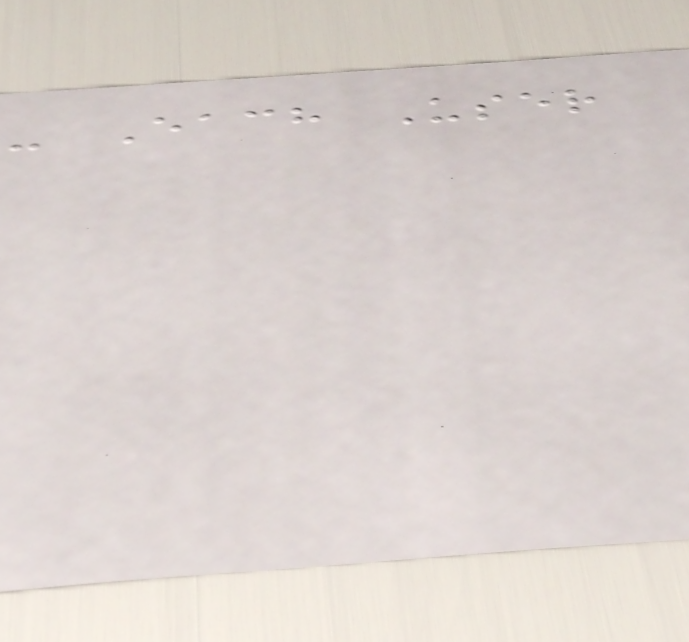- Each User
